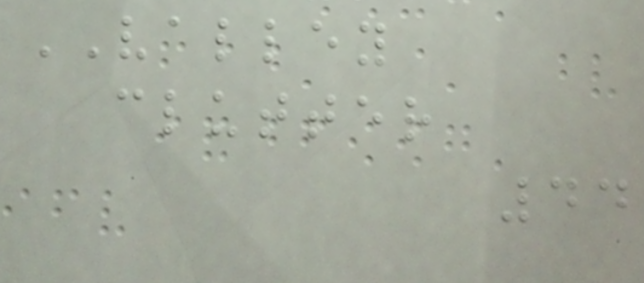VALLEY
clutter
44
